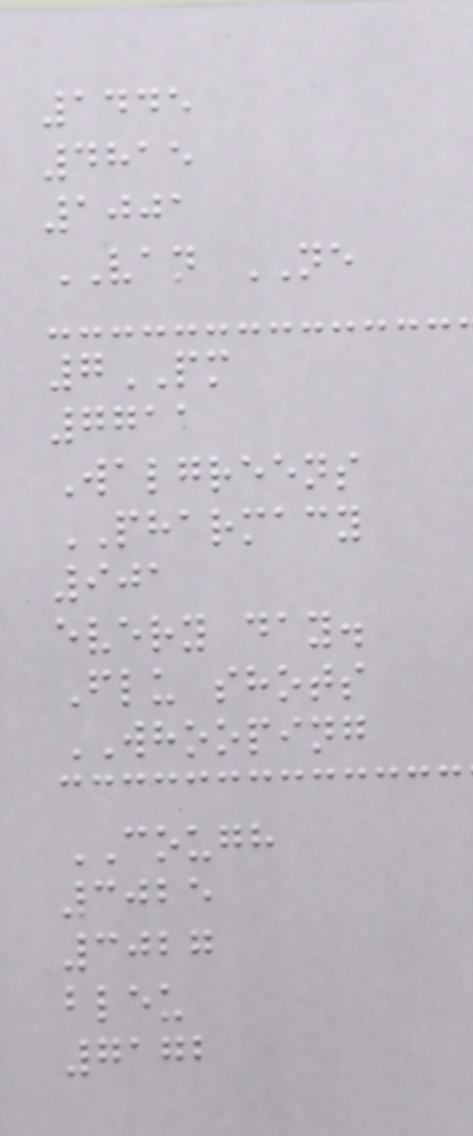1445
4815
1001
VAN NE
7PM
7711
Walgreens
PHARMACY
901
every day.
Flu shots
WHOOPING
COUGH
3025
3027
bleu
7172
